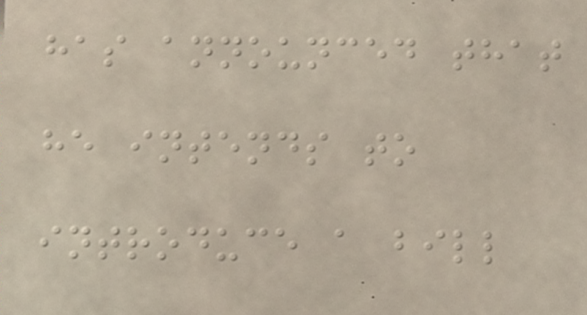has announced that
he intends to
introduce a bill
